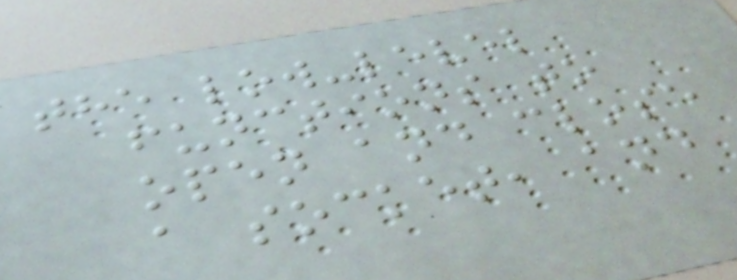the low-level
functions to
open and close
a socket, and
